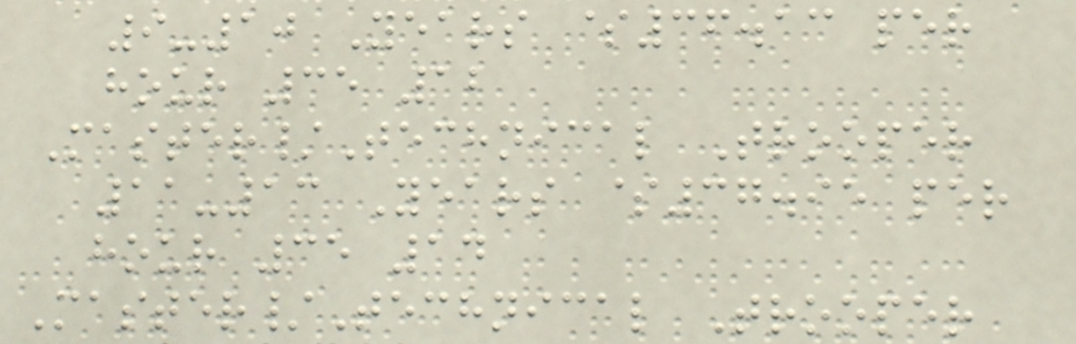9-10 Years $36.13 per
hour 35 12
Master/Technical Trooper
11-13 Years $37.95 per
hour 35 14
Master/Technical Trooper
